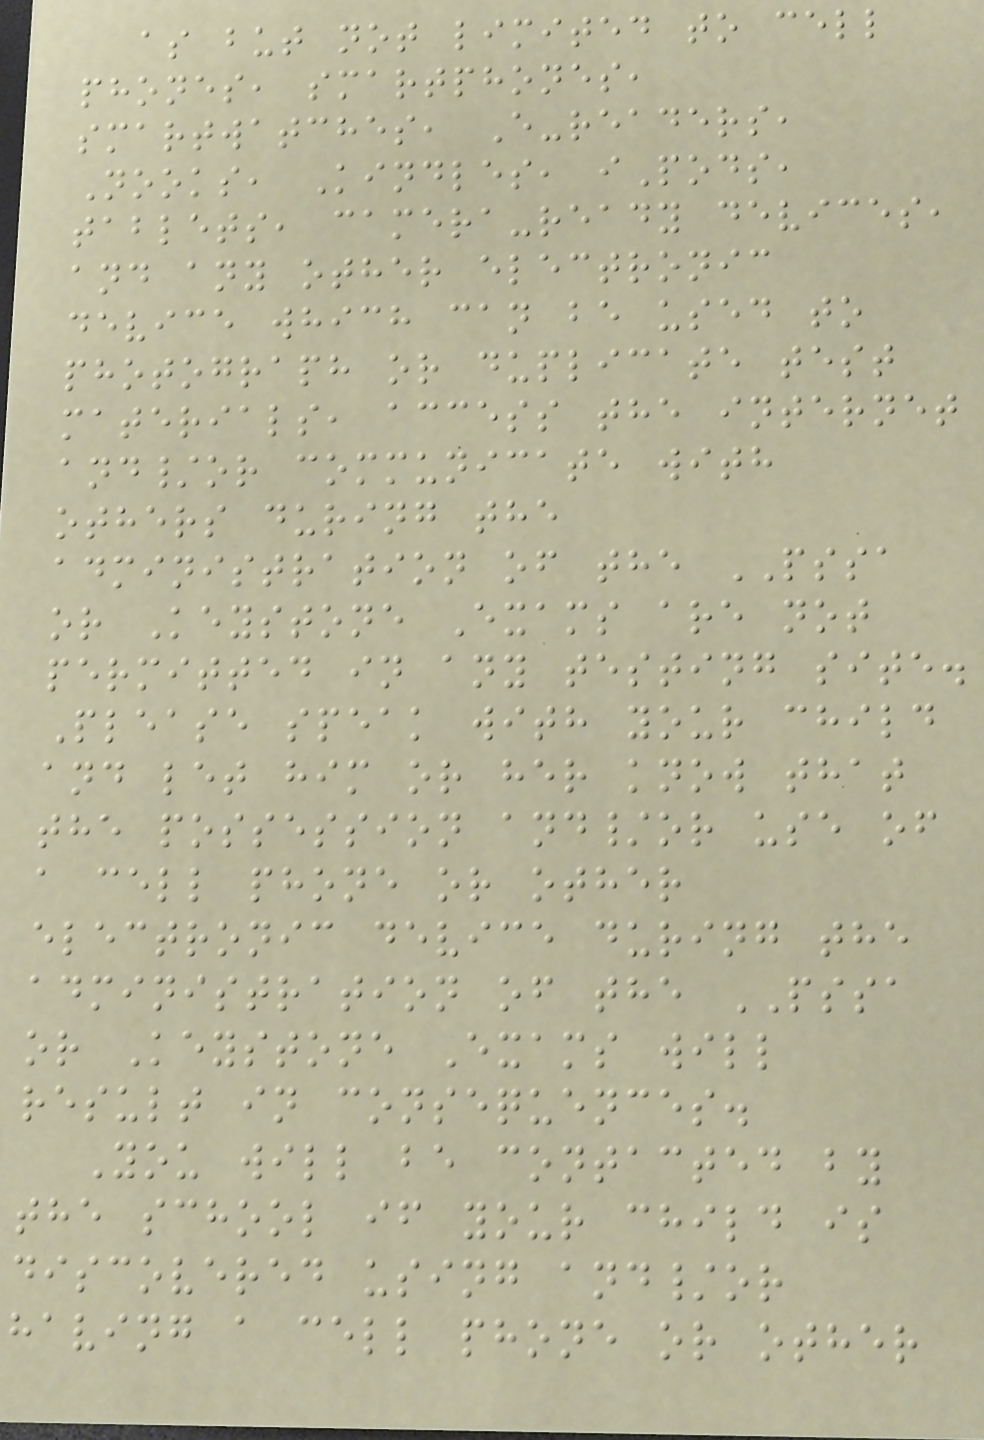as but not limited to cell
phones, smartphones,
smartwatches, E-readers,
Nooks, Kindles, iPods,
tablets, camera-ready devices,
and any other electronic
device which can be used to
photograph or duplicate test
materials, access the internet
and/or communicate with
others during the
administration of the PSSA
or Keystone Exams are not
permitted in any testing site.
Please speak with your child
and let him or her know that
the possession and/or use of
a cell phone or other
electronic device during the
administration of the PSSA
or Keystone Exams will
result in consequences.
You will be contacted by
the school if your child is
discovered using and/or
having a cell phone or other
